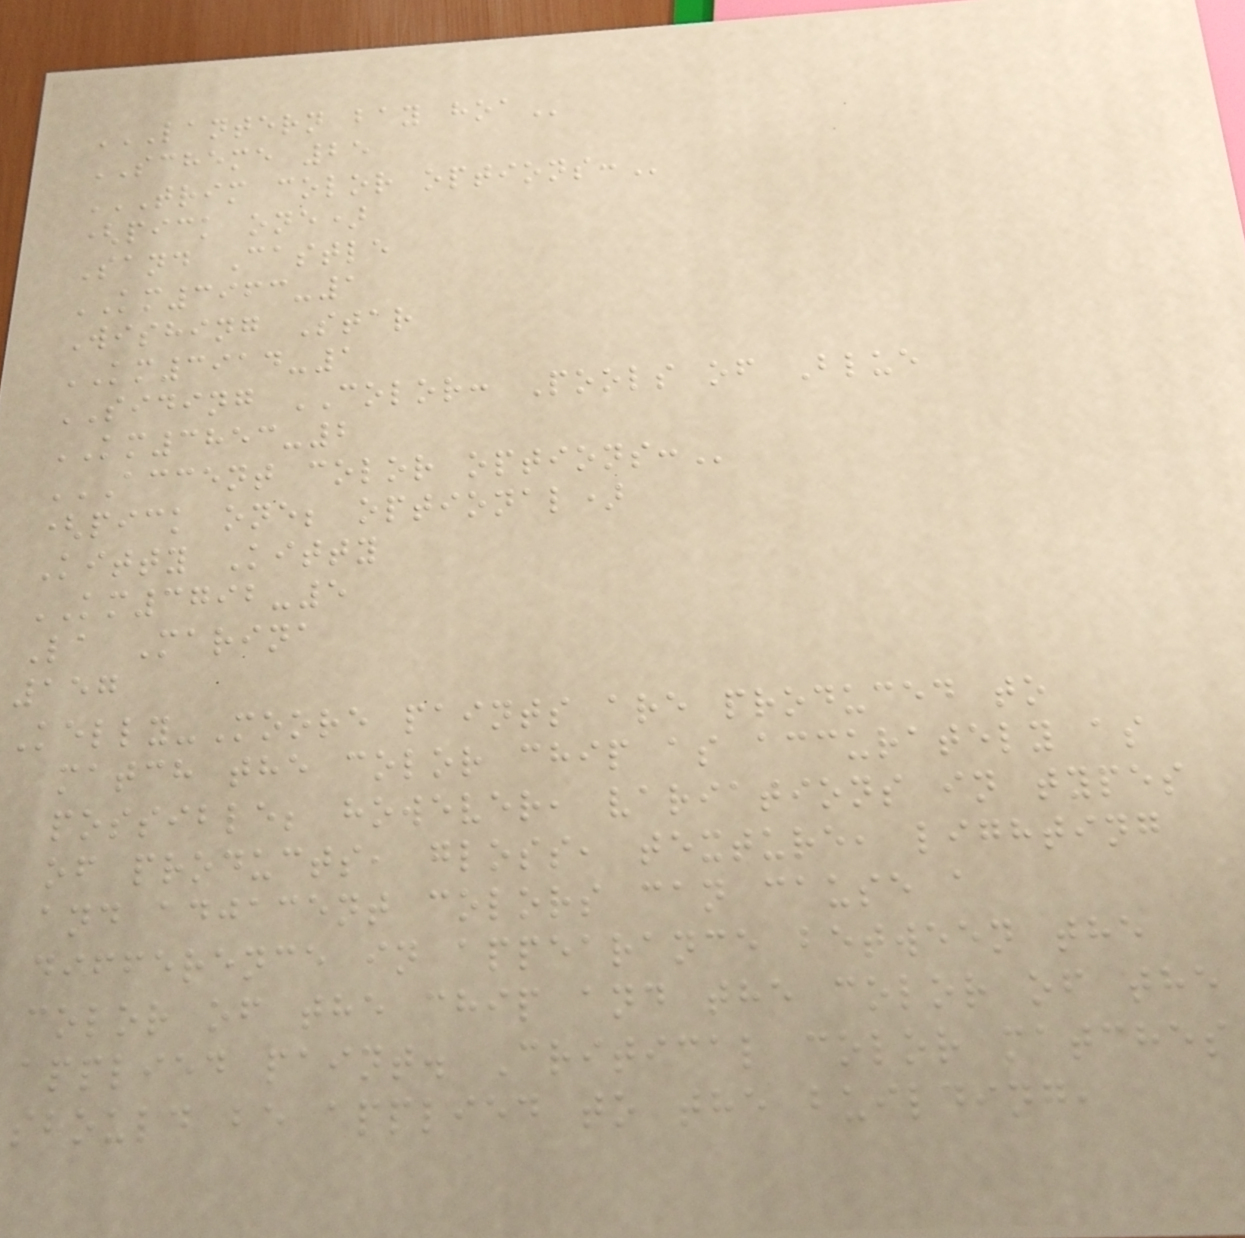LANTERN BAY HOA
SCHEME 25
TRIM COLOR OPTIONS:
(pick one)
Sand Castle
KM3963-1
Wishing Star
KM3914-1
SIDING COLOR: Pools of Blue
KM3853-2
ACCENT COLOR OPTIONS:
(pick one; optional)
Kitty Kitty
KM3792-5
La Marina
157
Kelly-Moore paints are produced to
match the color chip as accurately as
possible; however, variations in types
of products, gloss, texture, lighting
and adjacent colors can cause a
difference in appearance between the
color of the chip and the color of the
applied paint. Critical color matches
should be applied to the building,
